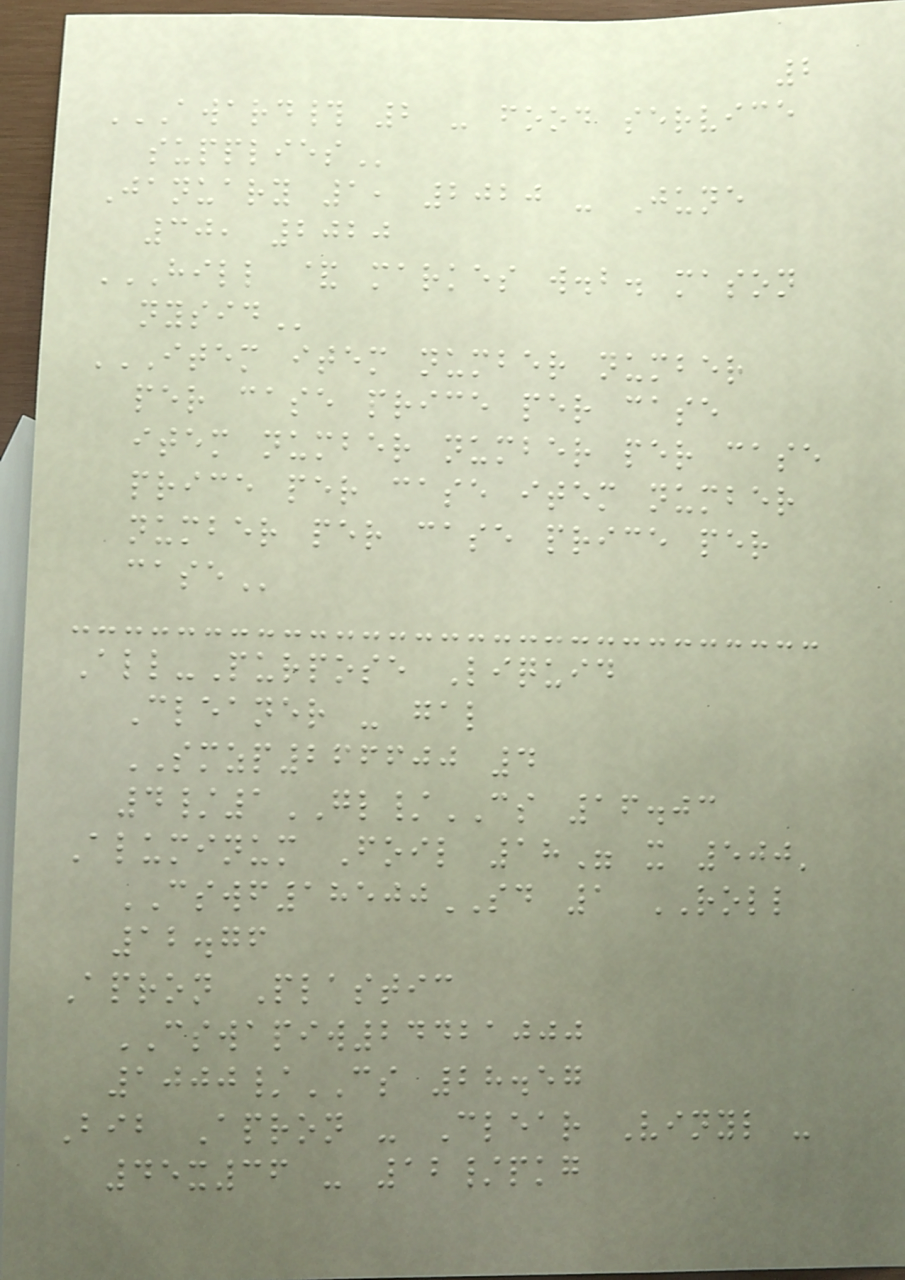2
AWARD# 2 - FOOD SERVICE
SUPPLIES
January 1, 2020 - June
30, 2020
HILL & MARKES W.B. MASON
NYSID
ITEM ITEM NUMBER NUMBER
PER CASE PRICE PER CASE
ITEM NUMBER NUMBER PER CASE
PRICE PER CASE ITEM NUMBER
NUMBER PER CASE PRICE PER
CASE
All-Purpose Liquid
Cleaner - gal
SMZP266600 4
4/1GL/CS 16.03
Aluminum Foil 18" x 500'
CSWF18500SD 1 ROLL
12.76
Apron Plastic
CSWAPIW24421000
1000/CS 28.57
Bib Apron - Clear Vinyl -
45x36 - 12/pkg
